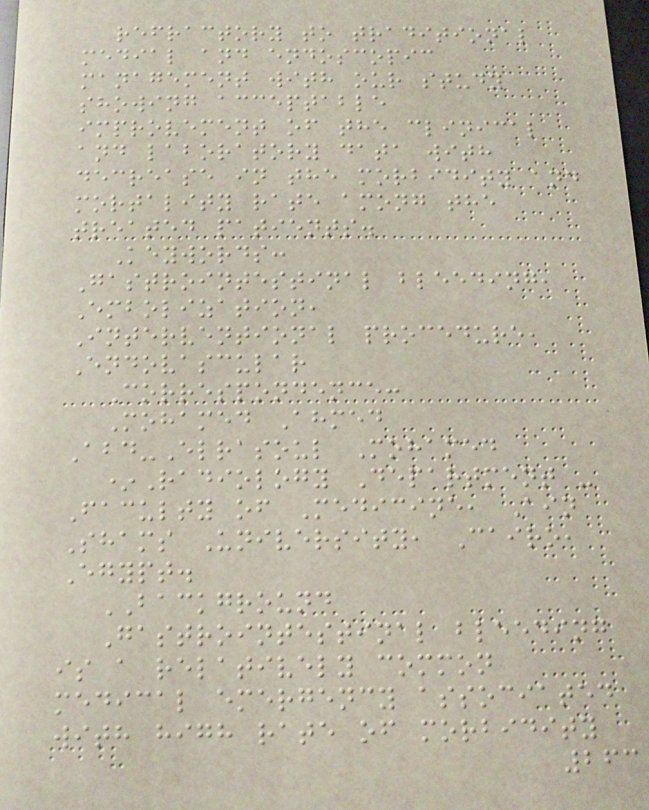refractory to traditional
medial and endoscopic
management with our study
showing acceptable
improvement of the clinical
and laboratory data with
decrease in the morbidity and
mortality rate among the
treated patients.
Keywords:
Gastrointestinal bleeding,
Embolization,
Interventional procedure,
Endovascular
Correspondence:
Mohamed Ahmed
Abd-Elrasoul Mohamed
*Radiology Department -
Faculty of Medicine, Ain
Shams University, Cairo,
Egypt.
BACKGROUND
Gastrointestinal bleeding
is a relatively common
medical emergency associated
with high rate of morbidity
263
